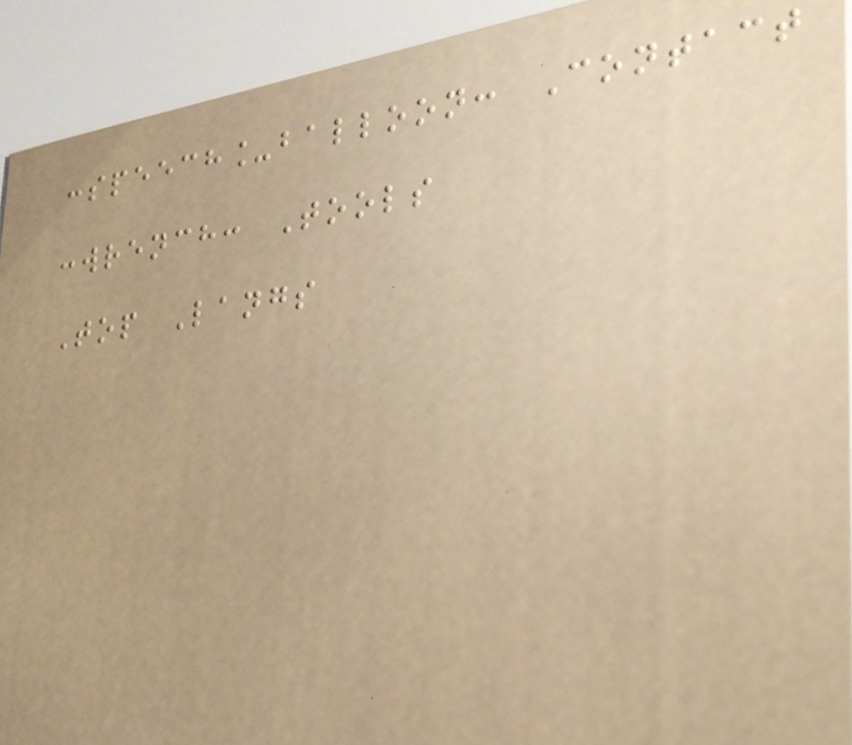:speech_balloon: Contact
:wrench: Tools
Top Langs
